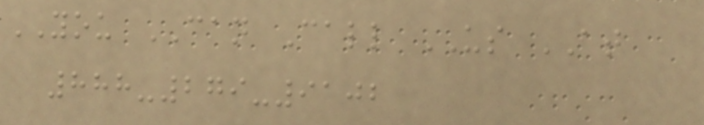YOU CAN Call US AT
888-279-9102
